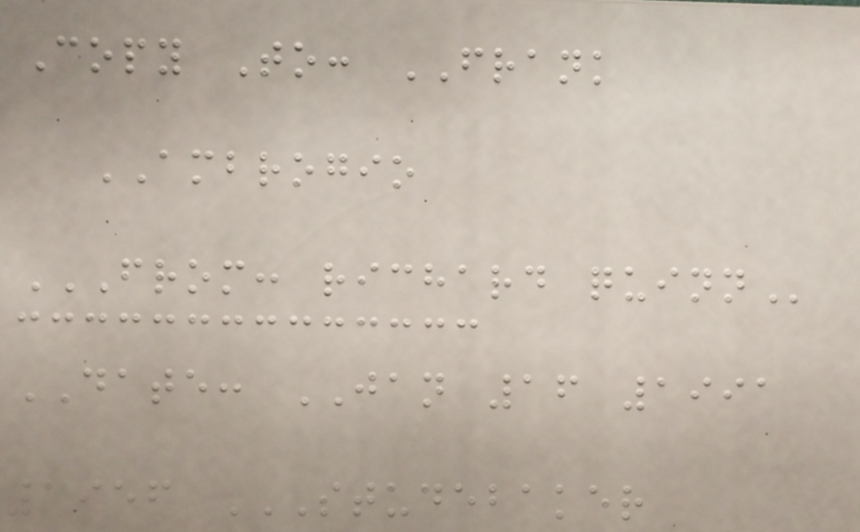Copy To: FRANK
AMBROGIO
FROM: RICHARD QUINN
DATE: JAN 16 1991
1956 STUDEBAKER
